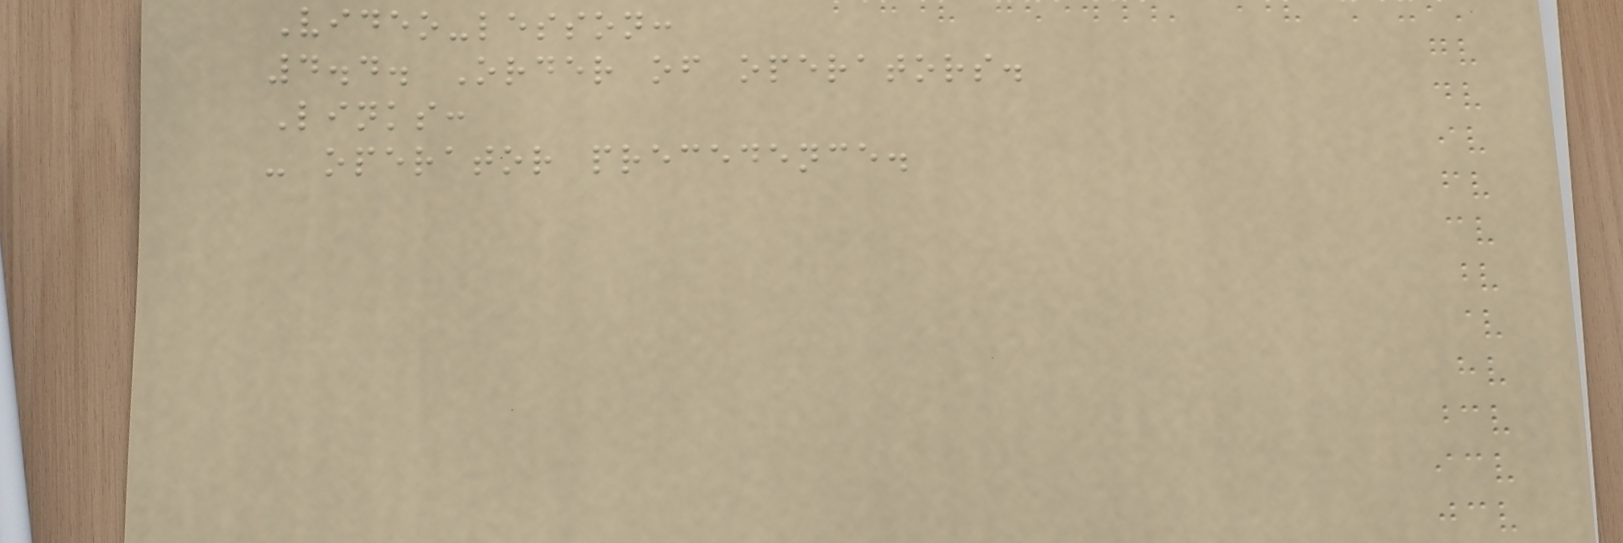Video-lesson:
4.4. Order of operators.
Links:
- operator precedence.
